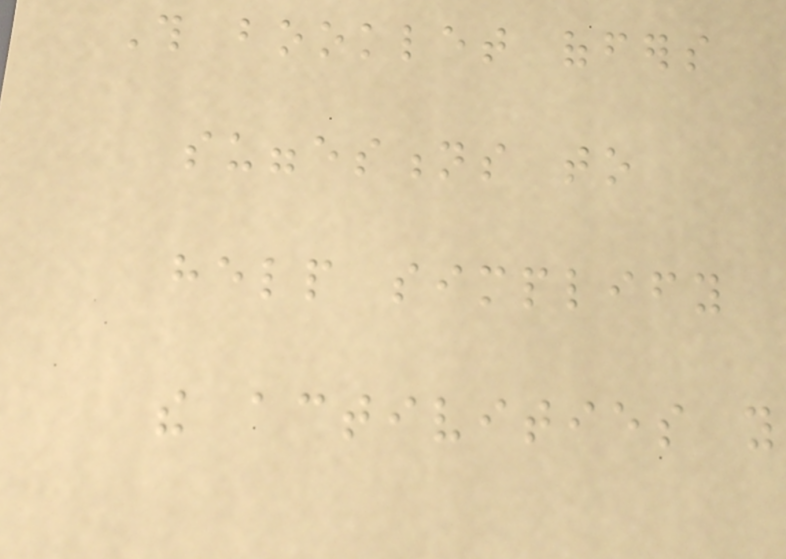This booklet offers
suggestions to
help simplify
the activities you
